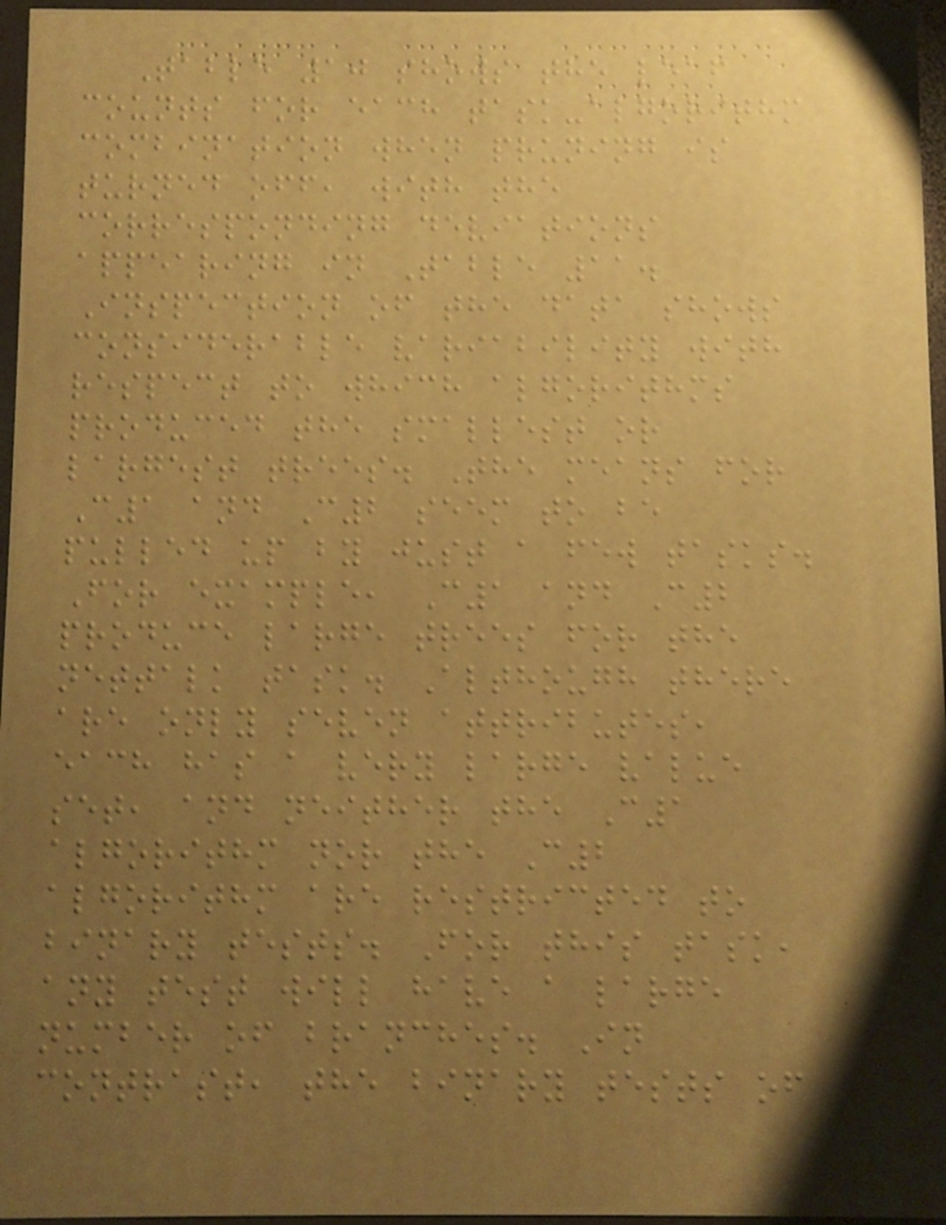Table 10 shows the leaf
counts for each task-algorithm
combination when pruning is
turned off, with the
corresponding deviations
appearing in Table 11.
Inspection of the data shows
considerable variability with
respect to which algorithms
produced the smallest or
largest trees. The means for
C1 and C2 seem to be
pulled up by just a few tasks.
For example, C1 and C2
produce large trees for the
nettalk task. Although there
are only seven attributes,
each has a very large value
set, and neither the C1
algorithm nor the C2
algorithm are restricted to
binary tests. For this task,
any test will have a large
number of branches. In
contrast, the binary tests of
